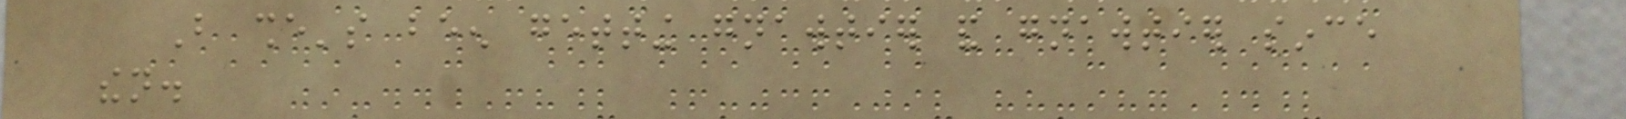But she's been getting gnawtier and gnawtier since
then.
